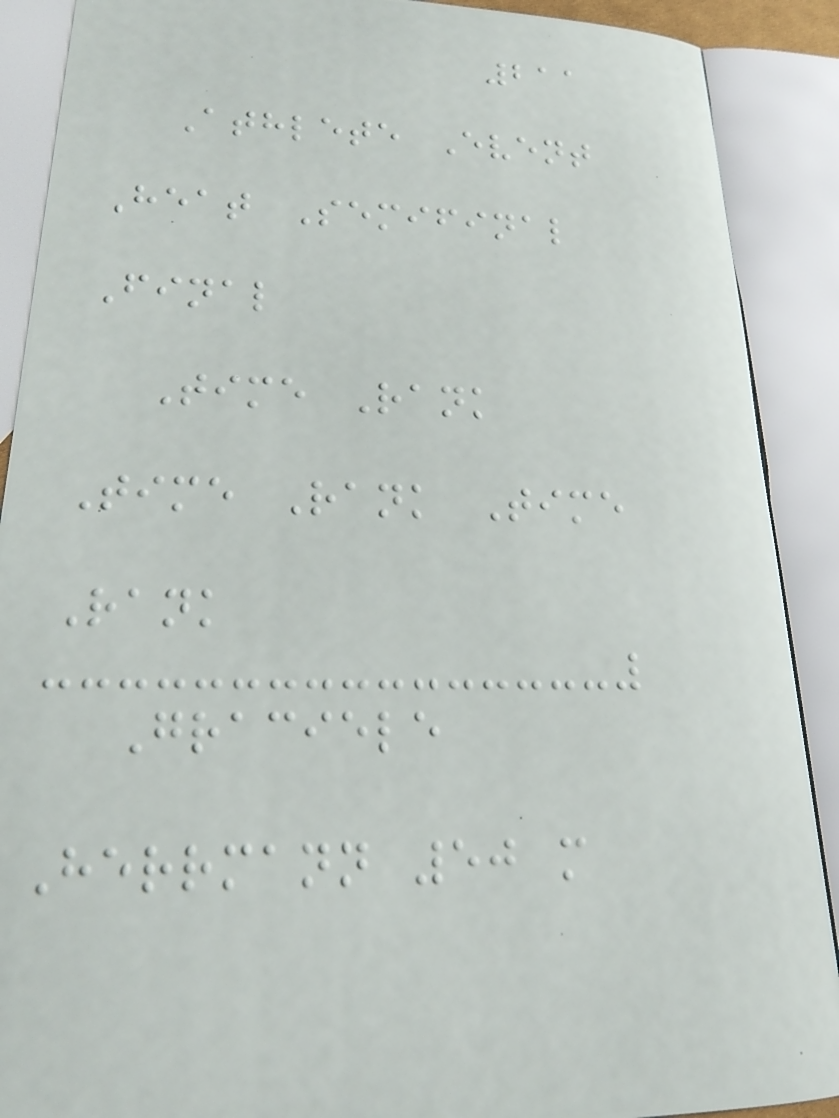211
Athlete Event
Heat Semifinal
Final
Time Rank
Time Rank Time
Rank
Graciele
Herrmann 50 m
